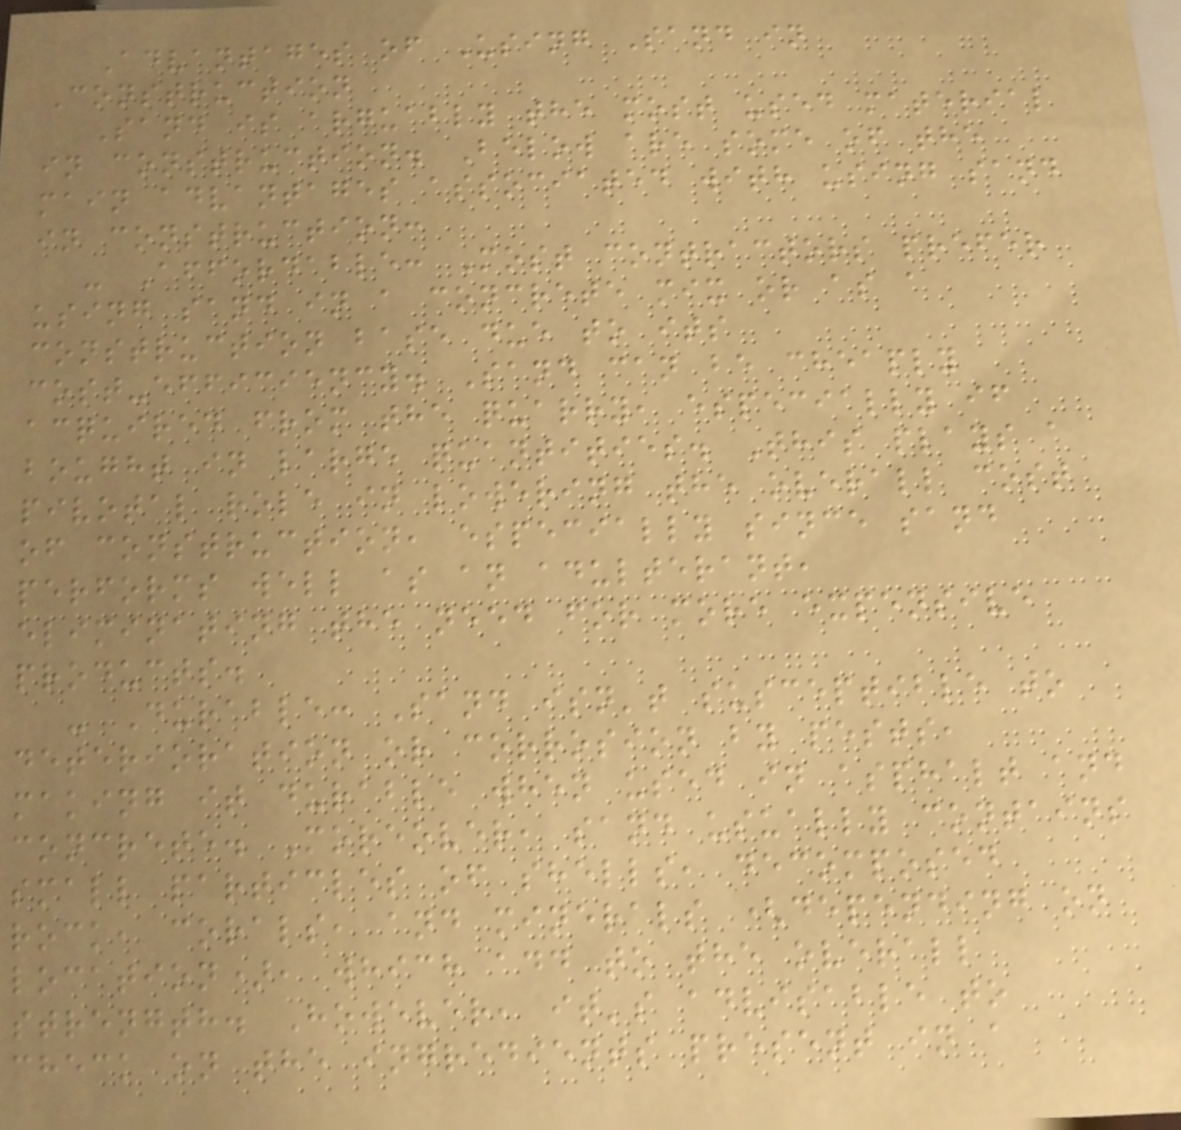Advantages of Using Sand in
Construction
Sand is arguably the most used material
in construction. Below are some of the
main advantages associated with using sand
in construction:
- Affordable: Most contractors prefer
using sand in a concrete mix or as a
construction base due to its
cost-efficiency. Sand can be cheaply
acquired from the quarry, especially if
bought in large quantities. This plays a
pivotal role in lowering the overall cost
of construction, especially since sand
performs well as an adulterant,
eliminating the need for more expensive
products.
- Durable: Sand isn't susceptible to
deterioration or corrosion by pests,
making it durable when used in asphalt and
concrete. Moreover, sand usually contains
small particles of shells, decomposed
rock, corals, and minerals (depending on
location), which add to the overall
strength. However, it's advisable to
check on the ingredients present in a
